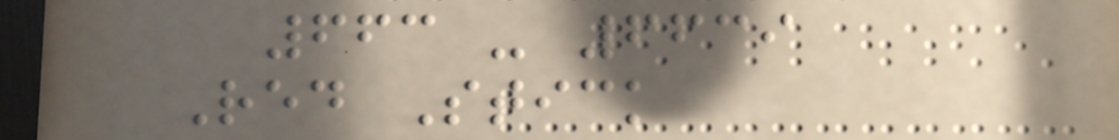663 - 6639
Red Stick
